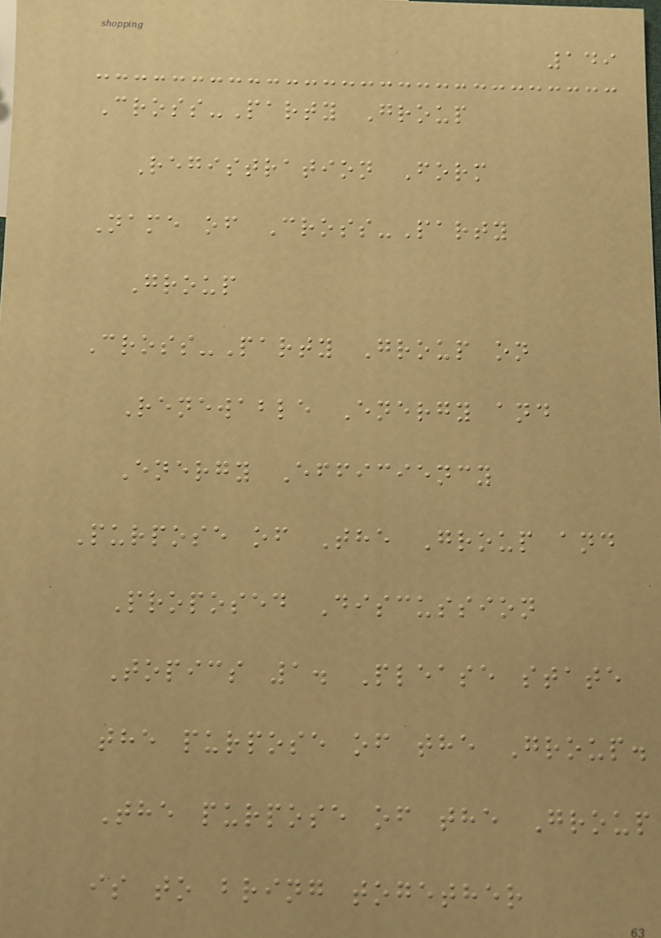149
Cross-Party Group
Registration Form
Name of Cross-Party
Group
Cross-Party Group on
Renewable Energy and
Energy Efficiency
Purpose of The Group and
Proposed Discussion
Topics 1. Please state
the purpose of the Group.
The purpose of the Group
is to bring together
